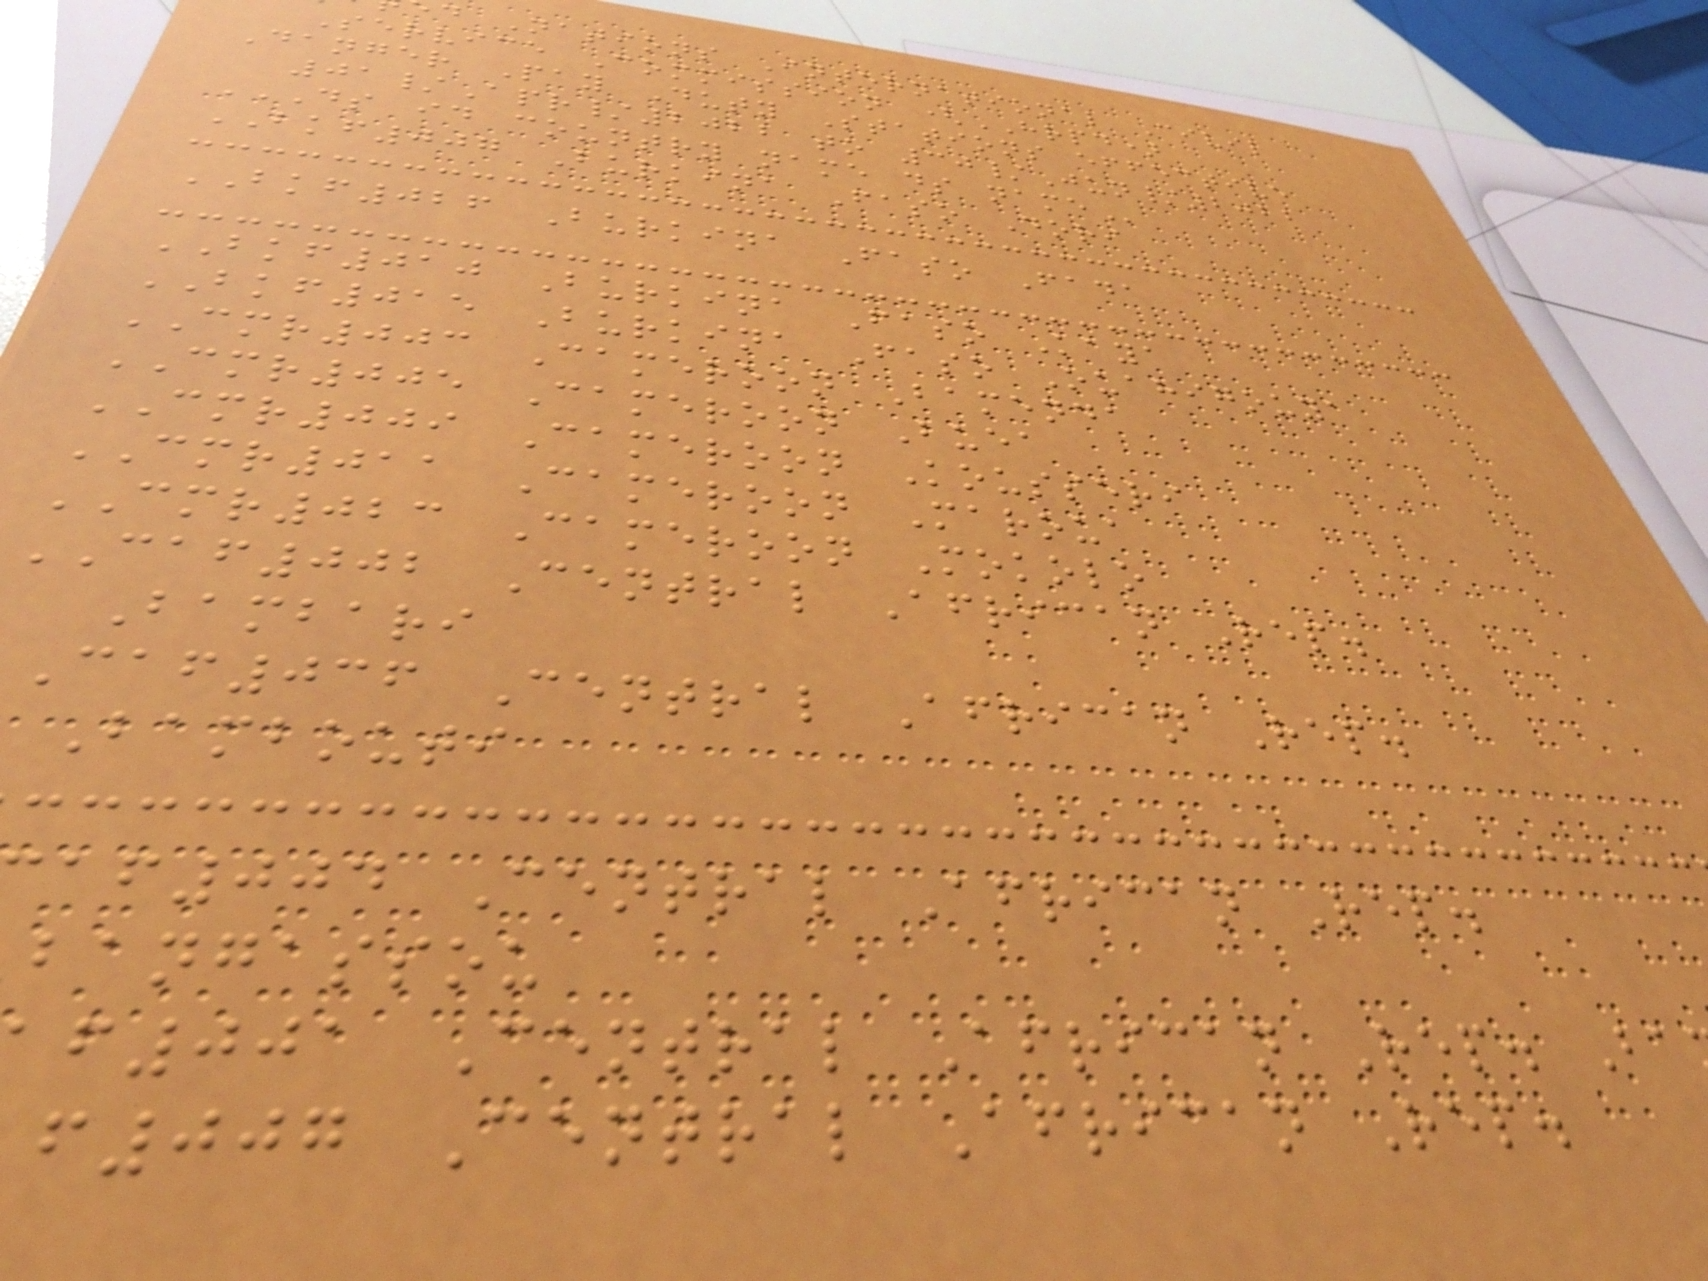d Nations International Civil
Service Commission (HRPD)
Danger Pay Duty Stations effective
01/Apr/2022 to 30/Jun/2022
DS ID COUNTRY NAME DS NAME
BKF007 Burkina Faso Dori
BKF026 Burkina Faso Fada
BKF010 Burkina Faso Kaya
BKF015 Burkina Faso Ouahigouya
CMR003 Cameroon Bamenda
CMR005 Cameroon Buea
CMR009 Cameroon Kousseri
CMR011 Cameroon Maroua
CMR023 Cameroon Mokolo
CAF002 Central African Rep.
Bambari
caf036 Central African Rep.
Bambouti
af004 Central African Rep.
bangassou
f001 Central African Rep. Ba
f007 Central African Rep.
